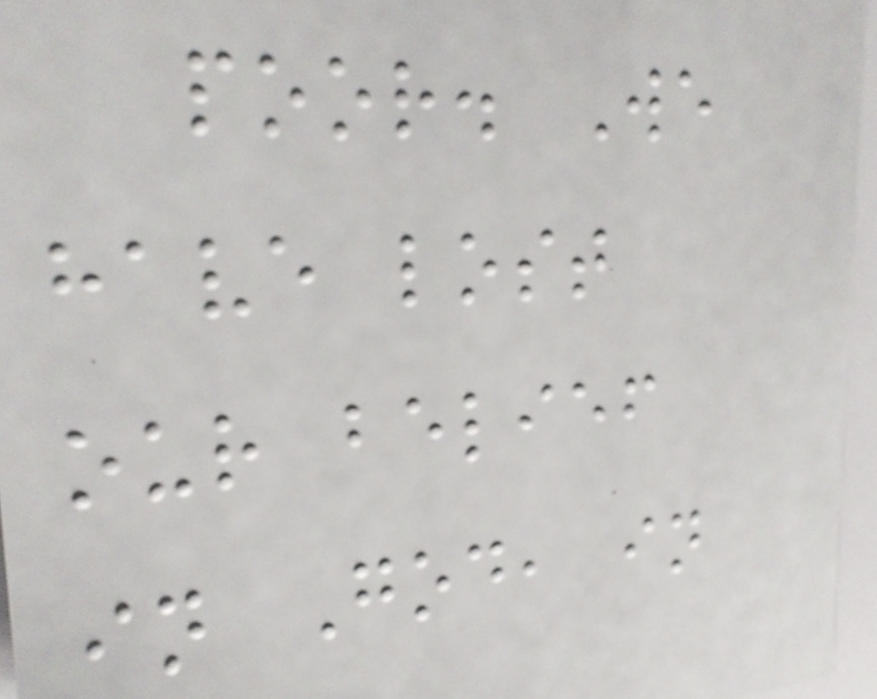poor. We
have lost
our belief
in God, in
